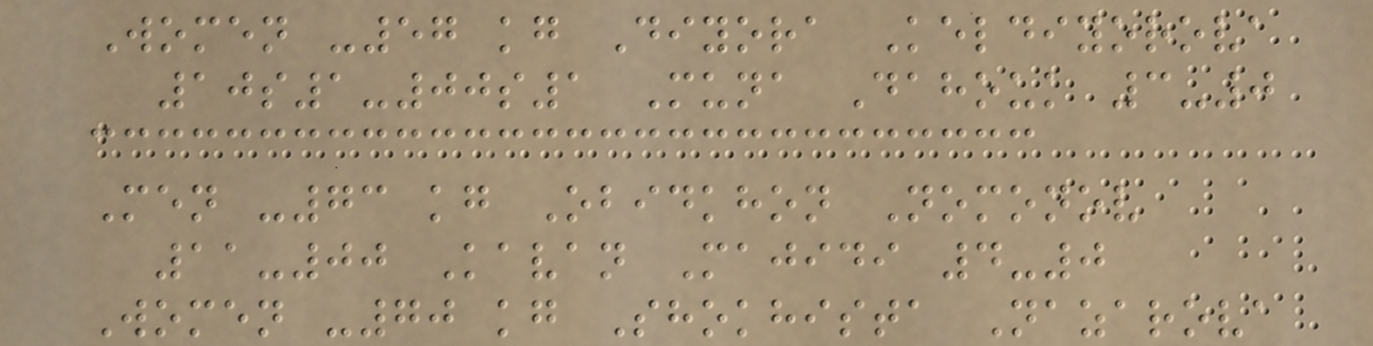Women -57 kg Diyora Keldiyorova
10s1-00s1 Muna Dahouk 3-0
Men -73 kg Obidkhon Nomonov
11-00 Kavan Majidi 4-0
Women -70 kg Shokhista Nazarova
